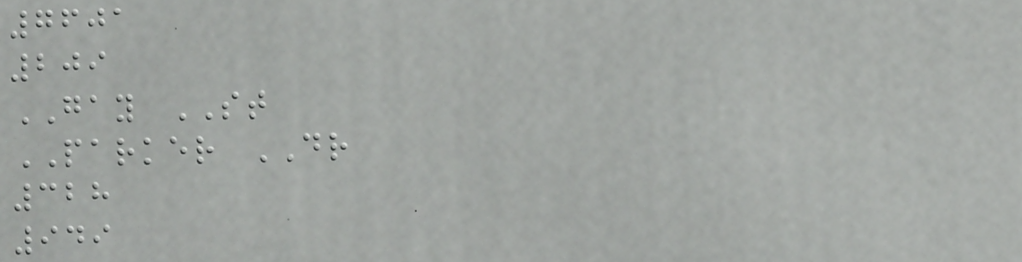7601
209
GAY ST
PARKER DR
328
949
